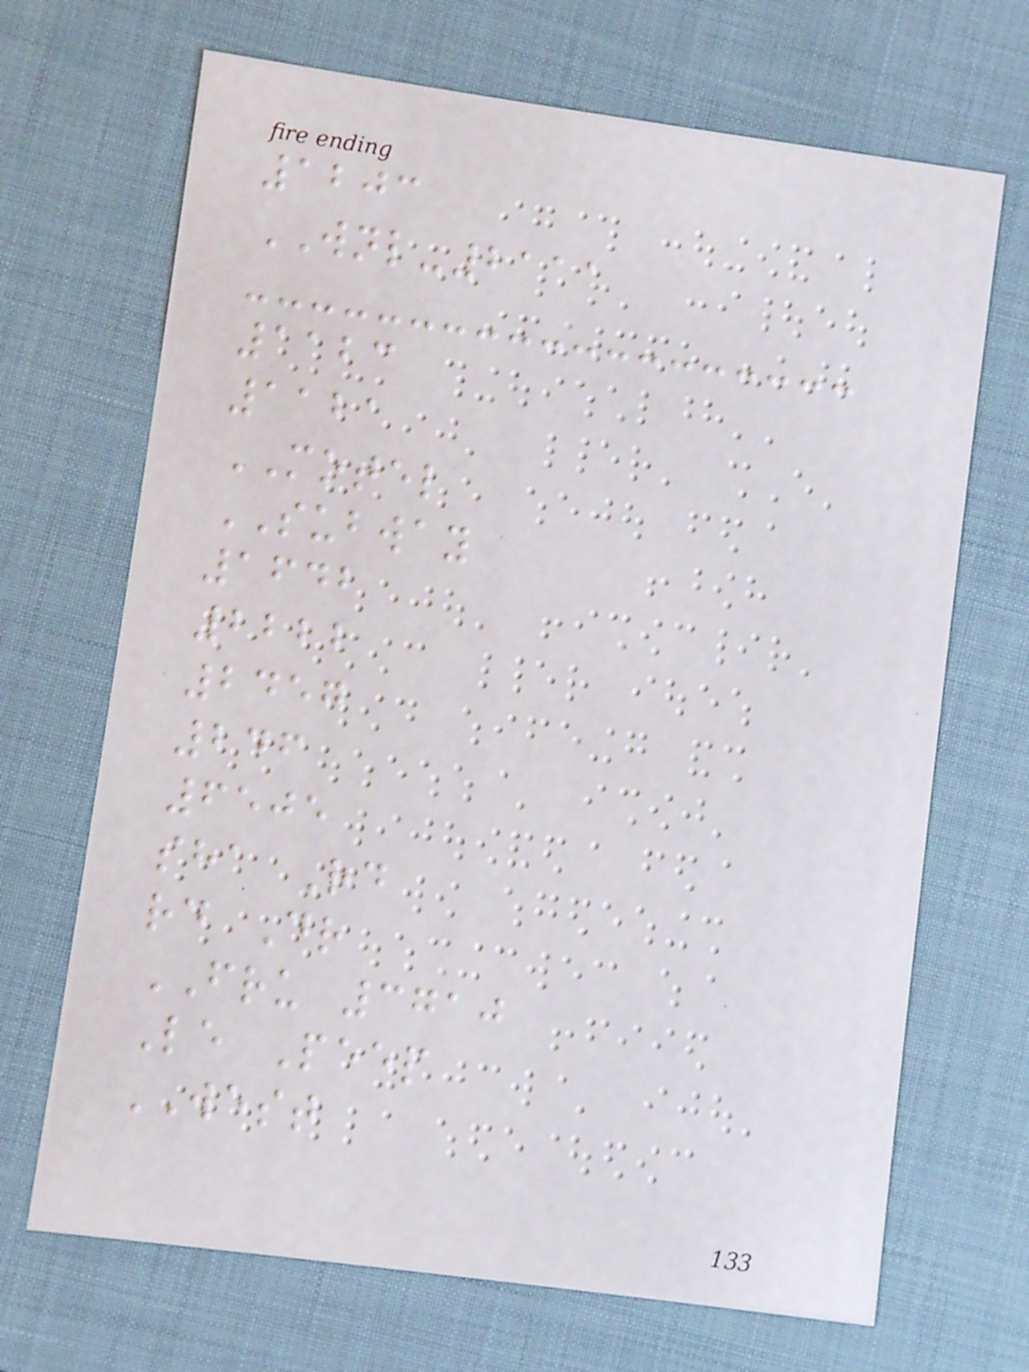1203
WNL-2111
1123
1121
MOTEL
SUBWAY
1642
2222
2457
246
6505
sha Rd
rd Dr
FRU 3710
Le Peep
WEST
